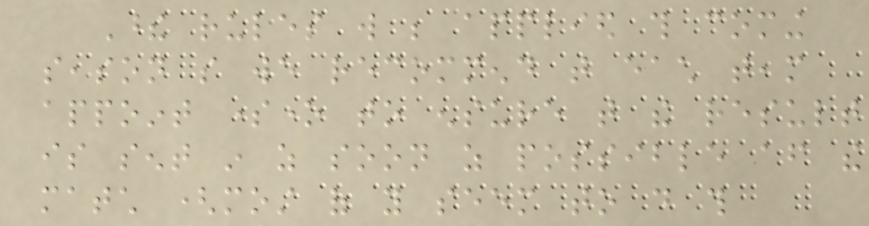These rules will be applied this coming
season so we recommend that each team
appoint someone to ensure that the result
is sent in as soon as possible after the
match (most of you seem to do this
